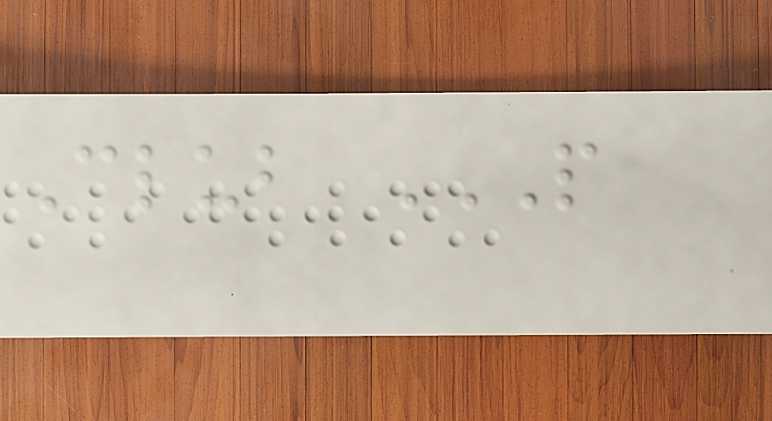Club P
